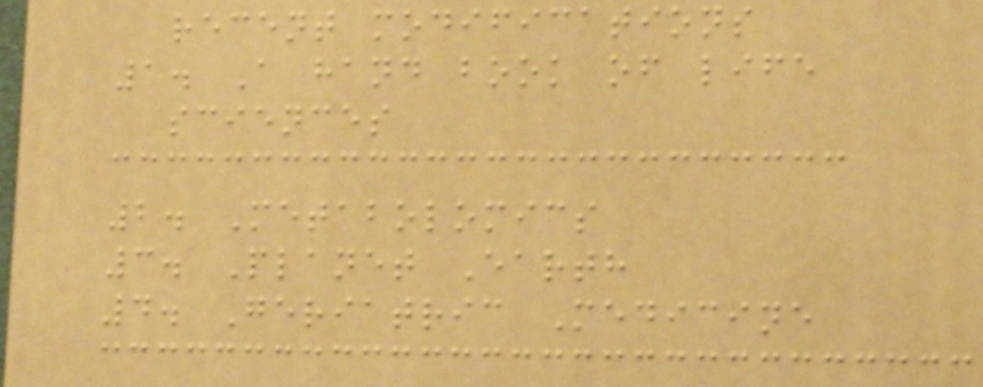recent modifications
1. A hand book of life
sciences
2. Metabolomics
3. Planet Earth
4. Geriatric Medicine
